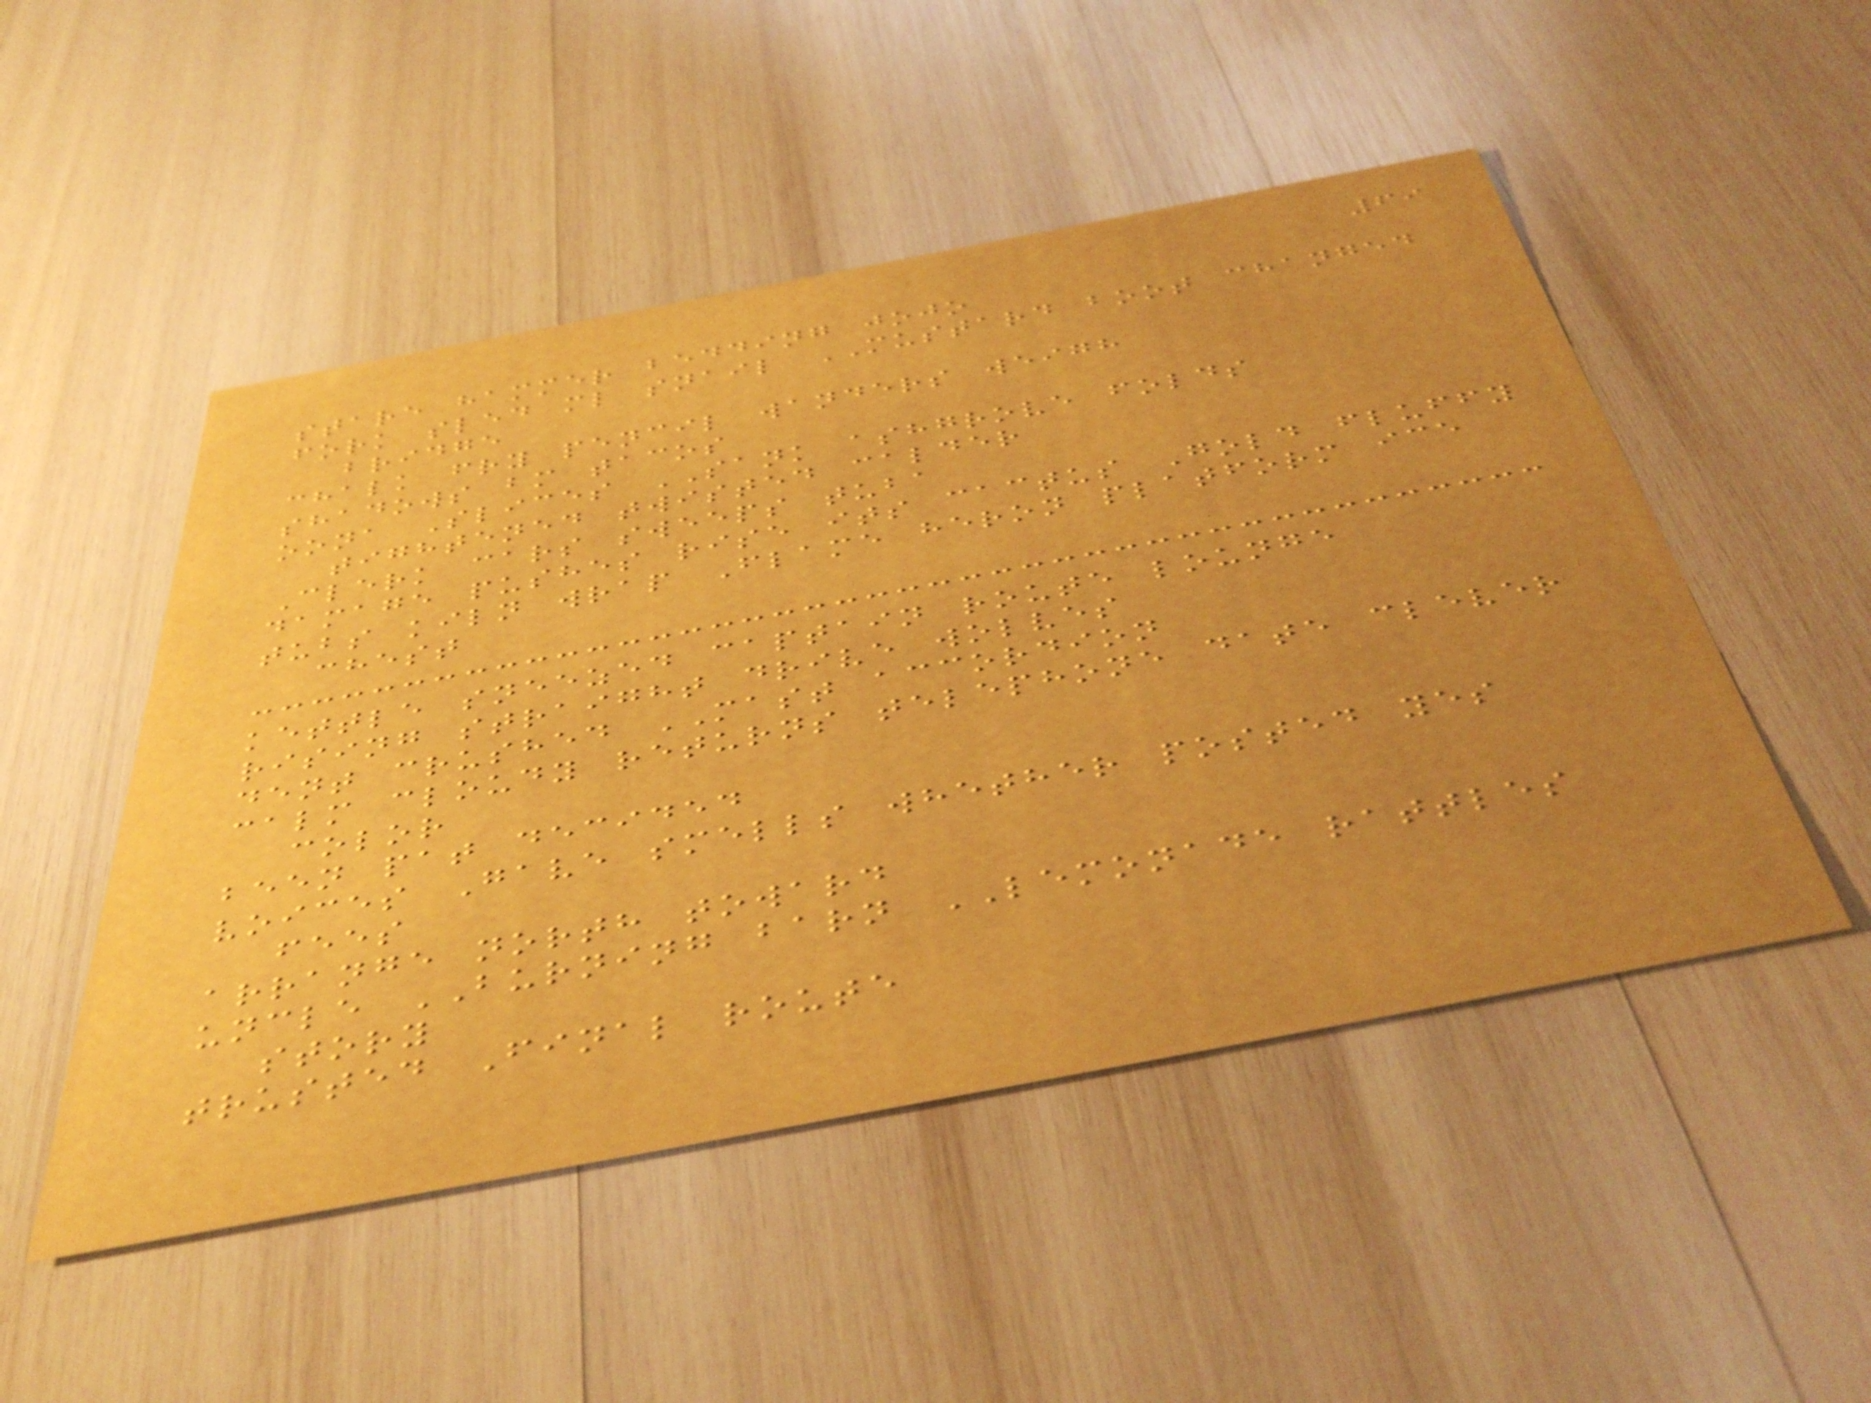69
stare hammer bedding jojo
fork sled ml snail MUSTARD boot changed
bridge
chalk fry pencil wanders weigh
shadows bm tacos
oona Slices SANK ashgrove folds
tightened twisted calder
Clerk cars sweeps tuba
damage pushes rise its cactus Gold fluffy
tubs kiln wrap Flame heron platform ice
chest
kettle sneezed captain route lounge
rising straight drive wolves
dent crushed MAST accordion
calm cloudy returns telephone date clever
color
been pat decided
voices Gave smells whether posted yes
fees
arrange north toward
uncle BURNING barn LEMONADE rattles
story
trusted Final route
